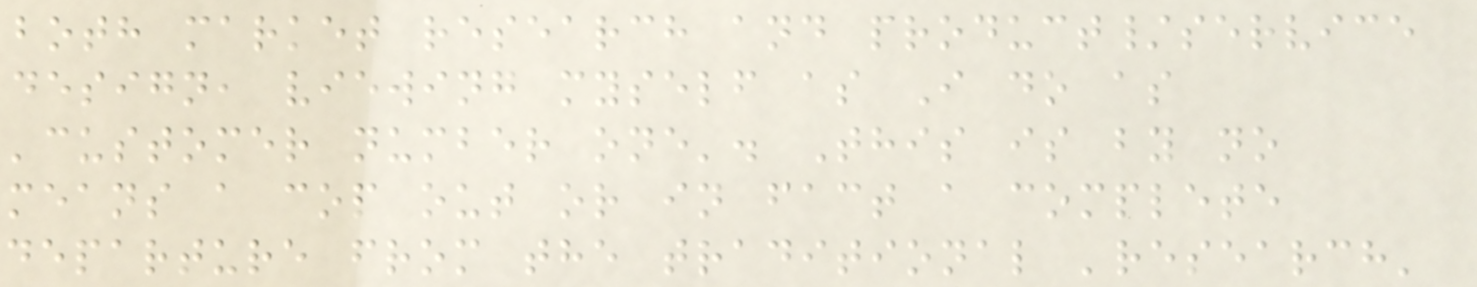both market research and product/service
design, viewing myself as I do as
'customer number one'. This is by no
means a cop out or in fact a complete
departure from the traditional 'research'
